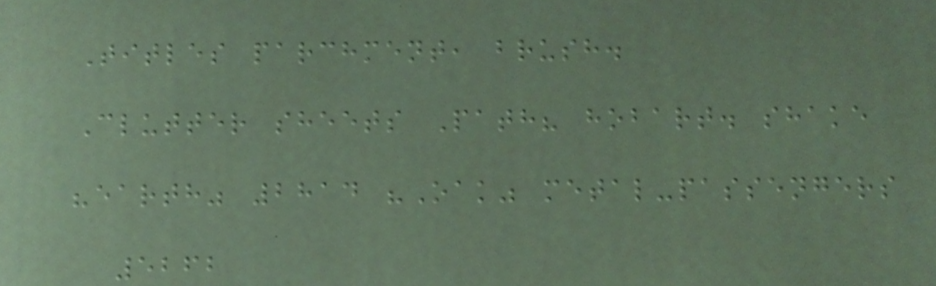Titles parchment, brush.
Clutter sheets Path? hobart. shake
"earth" 2814 "Oak" metal-passengers
5262
